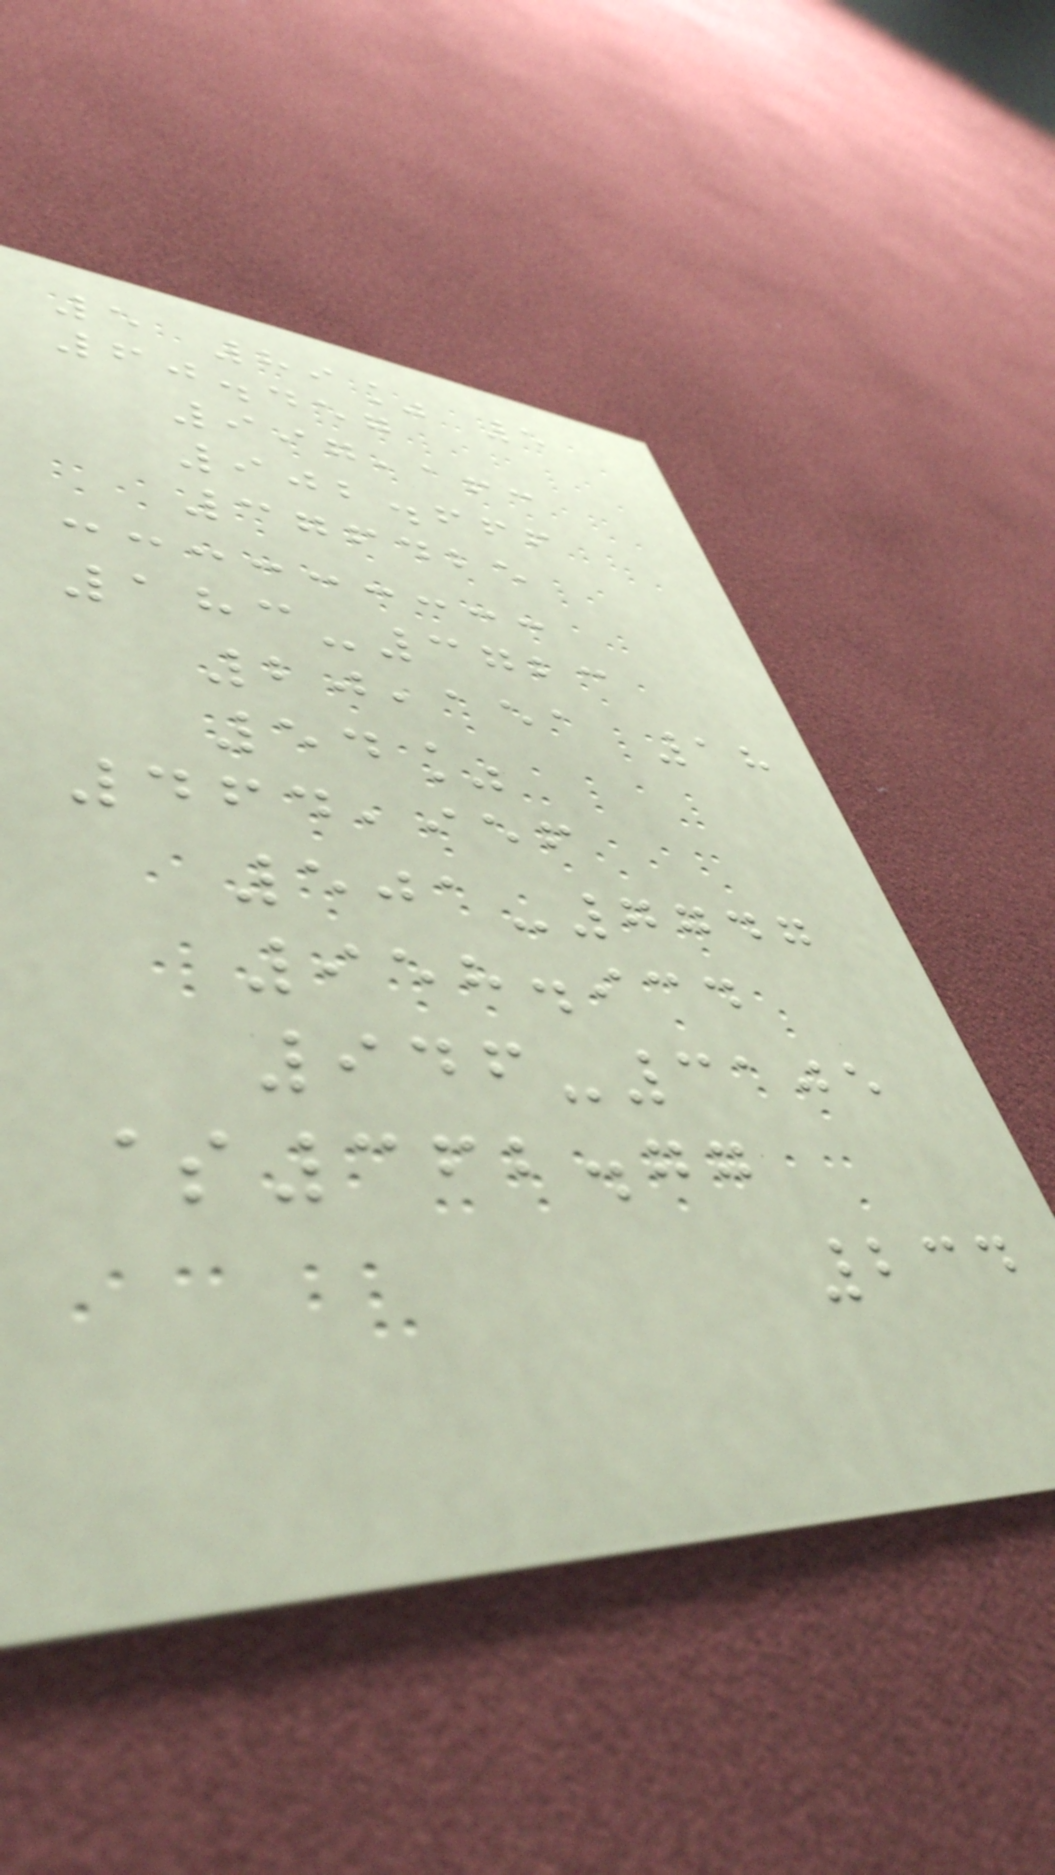5 89% 5
60.457
997,163
902.666
376425
183-3723
20,151 18
54%
464,956
501-7747
958.934
946-3105
$362.77
234
